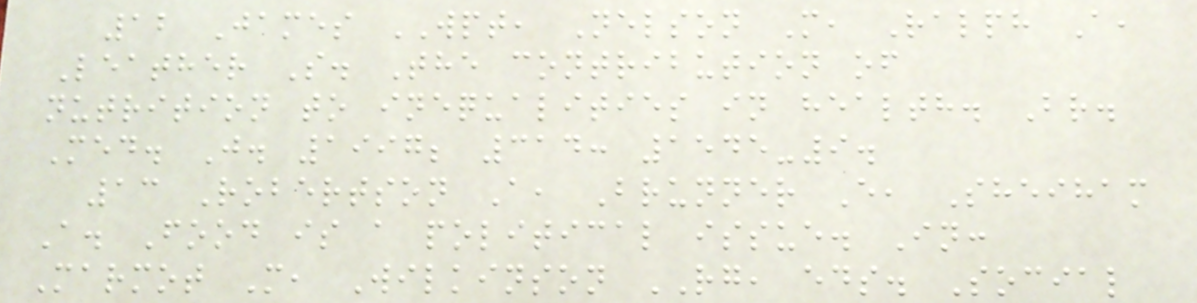12 James WPT, Nelson M, Ralph A,
Leather S. The contribution of
nutrition to inequalities in health. Br.
Med. J. 1997; 314: 1545-9.
13 Robertson A, Brunner E, Sheiham
A. Food is a political issue. In:
Marmot M, Wilkinson RG, eds. Social
